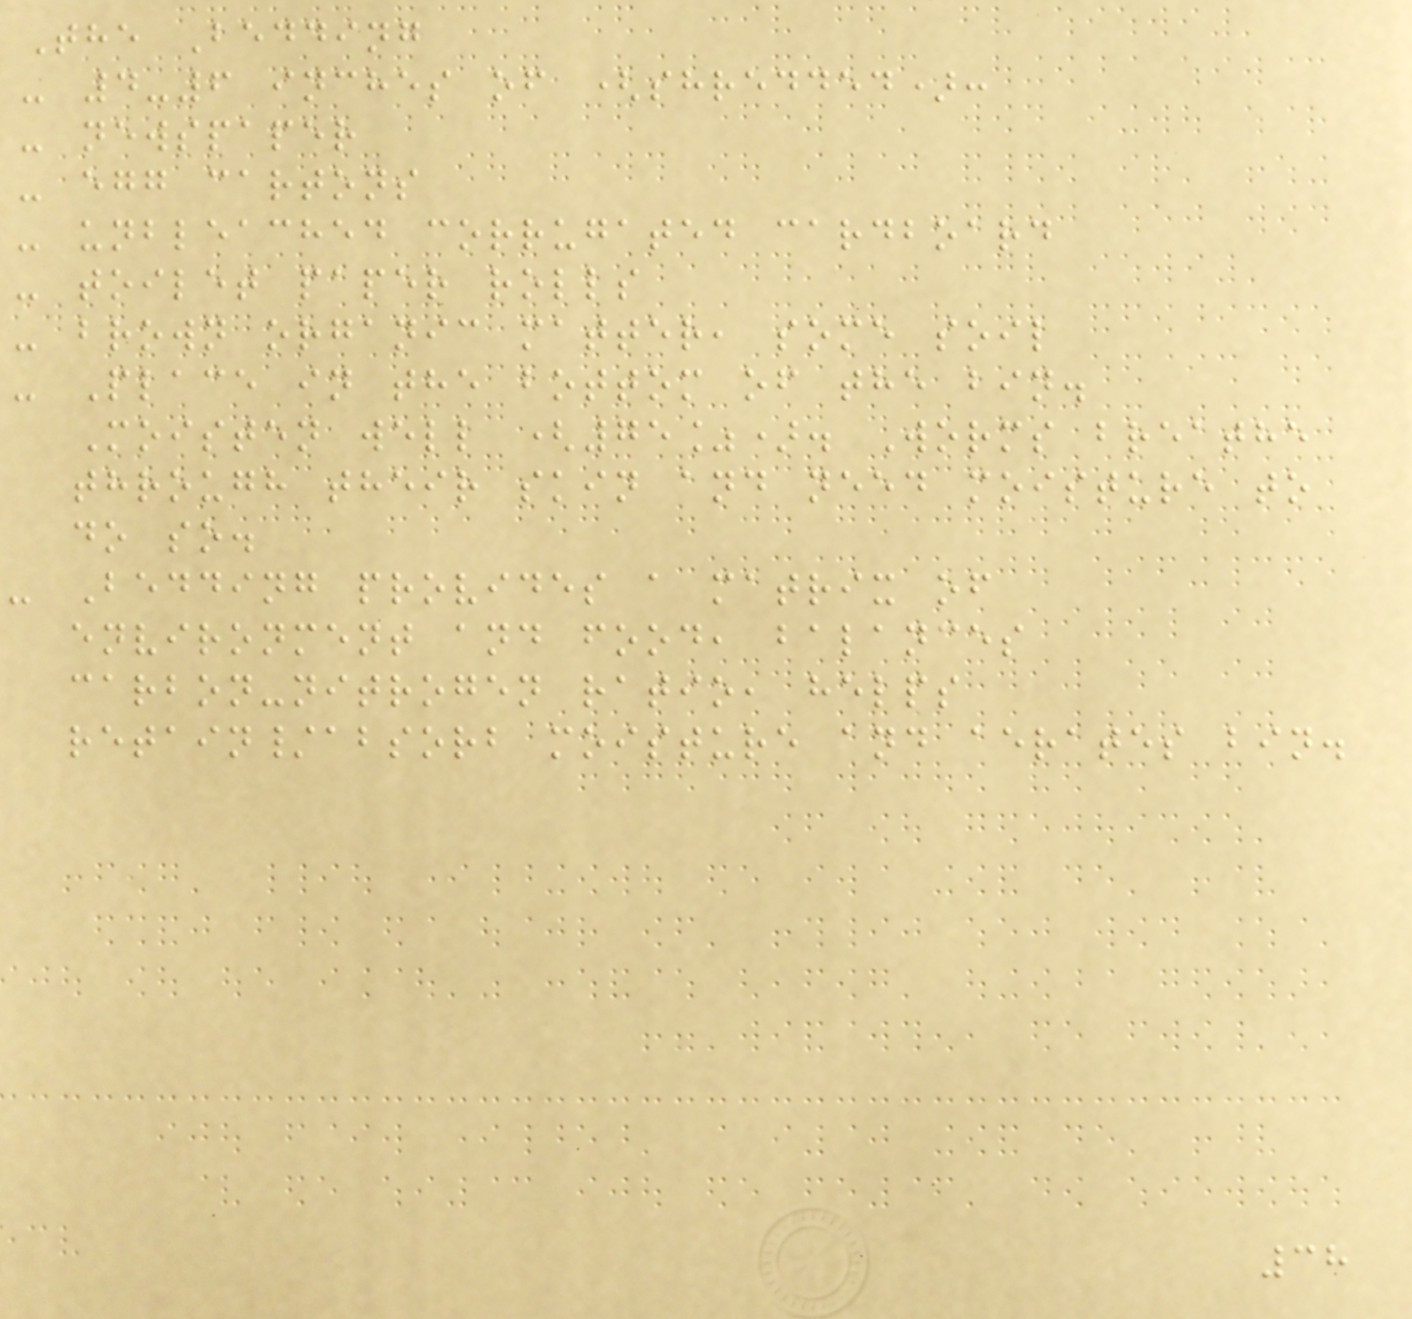The Bedding
- 4-6 inches of (shredded):
- newspaper
- egg cartons
- unbleached corrugated cardboard
- toilet paper rolls
- brown organic matter, some soil
- Place in the bottom of the bin.
Moisten well (75%). Worms breathe
through their skin and need moisture to
do so.
- Bedding provides a matrix of
environment and food, balances
carbon-nitrogen ratio, helps
retain/absorb moisture and aerates bin.
38
